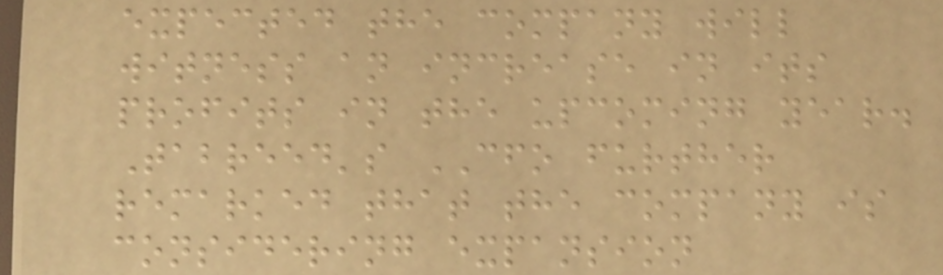expected the company will
witness an increase in its
profits in the upcoming year.
Tabreed's CFO further
remarked that the company is
considering expansion
